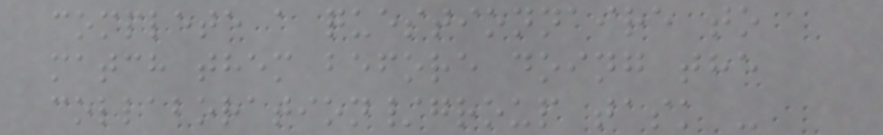complete a questionnaire to
match them before doing the
collaboration/group task -
